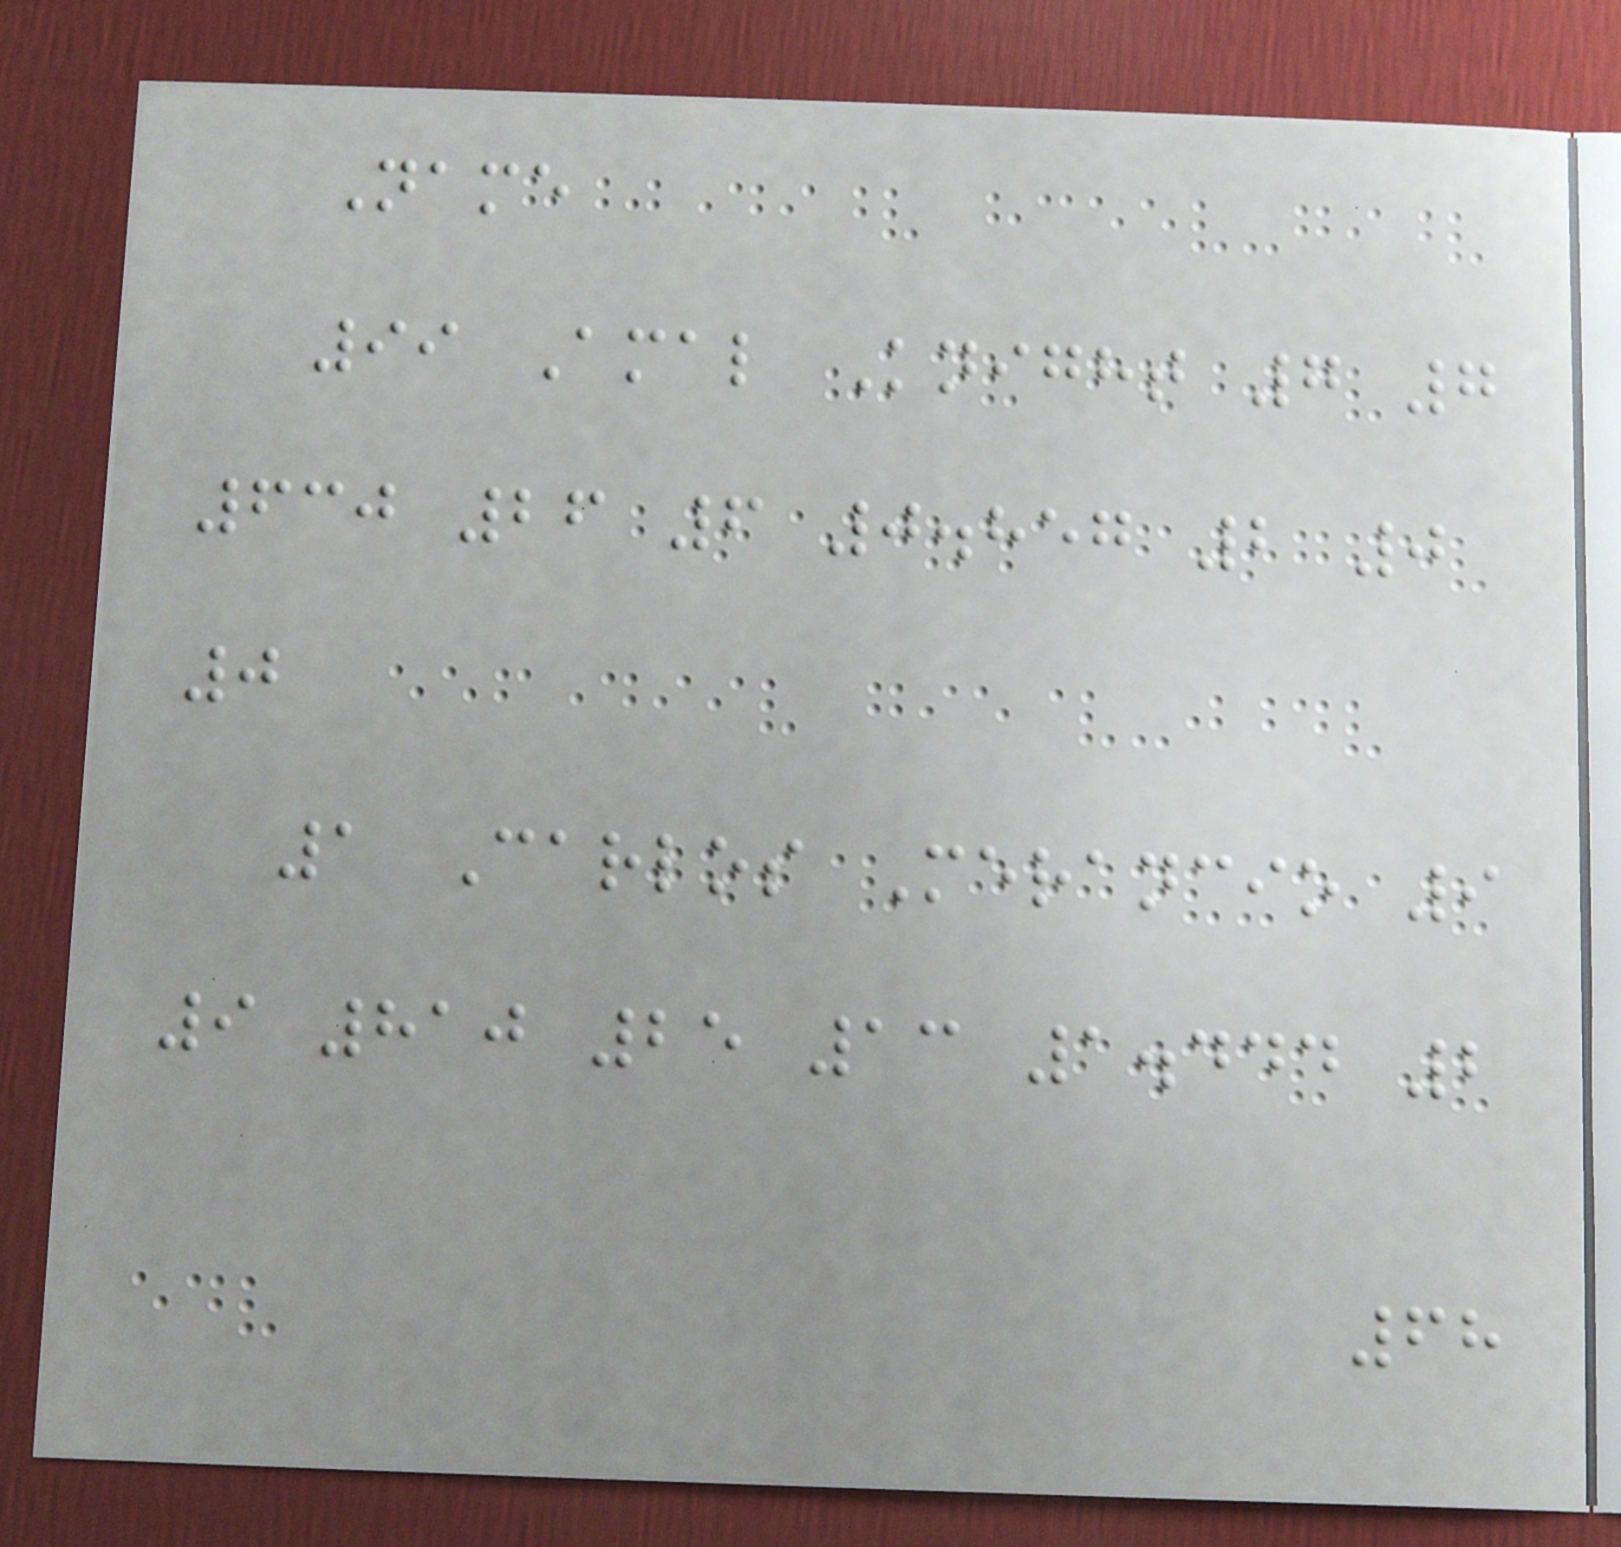Name
99 Amal Knight 7 7
630 26 6 0.857 2 0
0
1 Carlos Merancio 9
9 810 25 13 1.444 2
68
